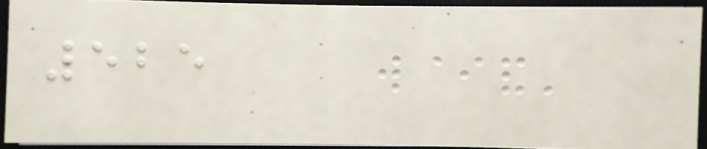525
